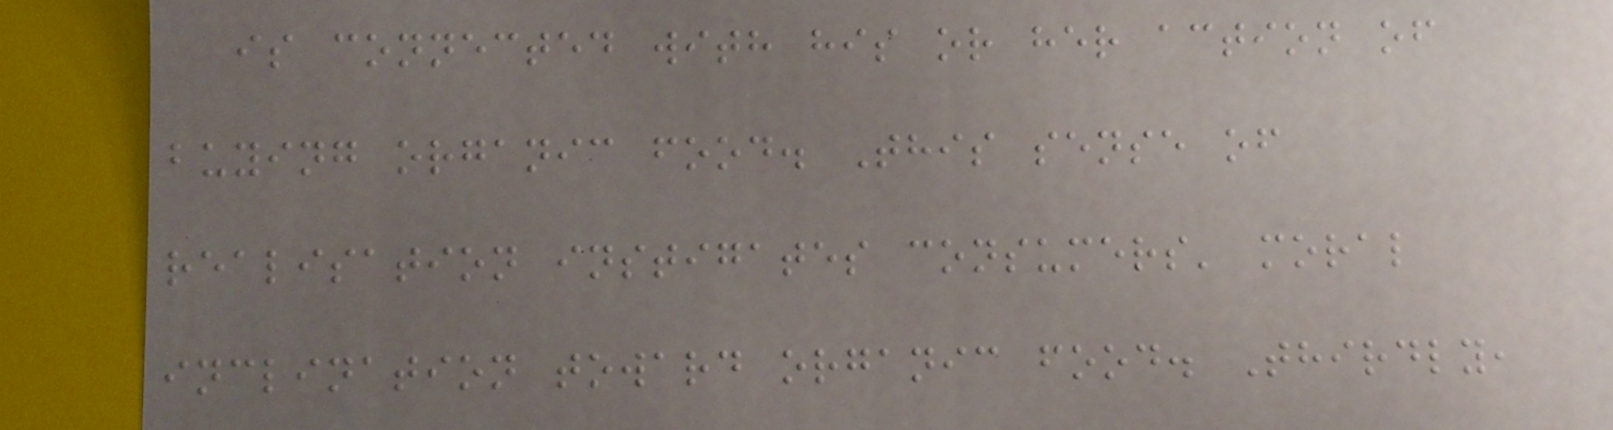is connected with his or her action of
buying organic food. This sense of
realisation instigates consumers' moral
inclination toward organic food. Thirdly,
